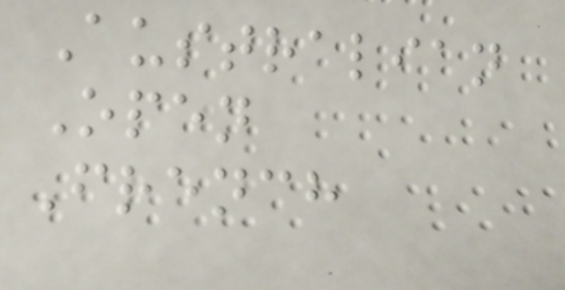Australian
Open
French
